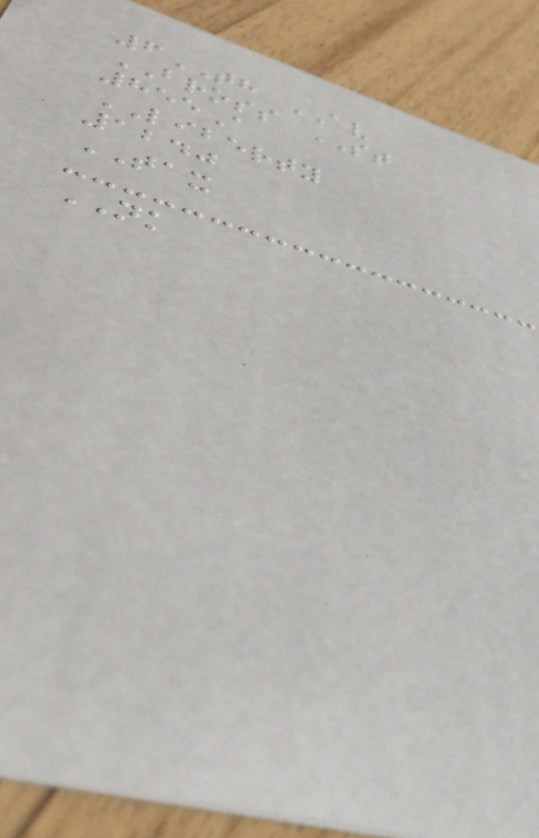6TH AV
BROSS ST
855A
LIBERTY
1240
TAX
NK
